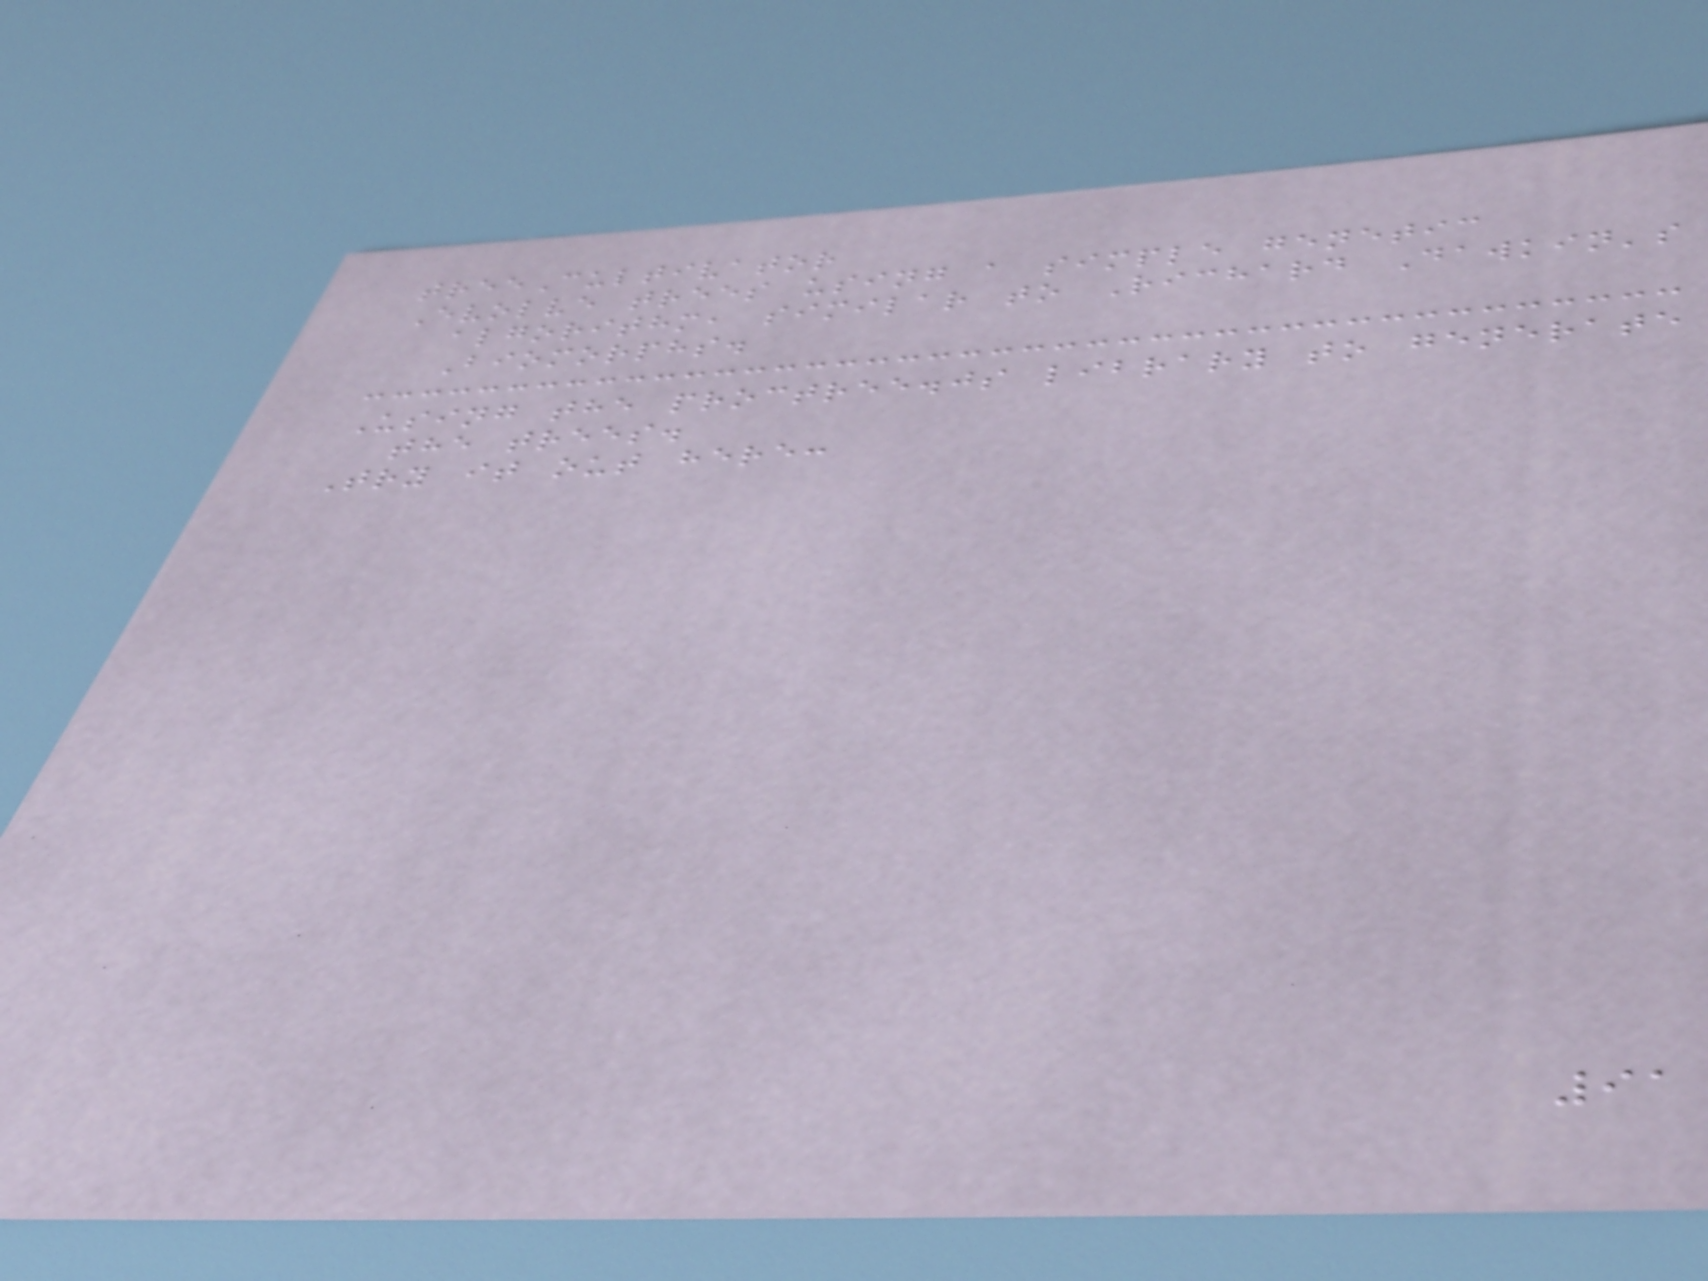treeCultivator
Evolve trees using a simple genetic
algorithm, similar to Richard Dawkin's
Biomorphs.
Using the proctree.js library to generate
the trees.
Try it out here:
91
